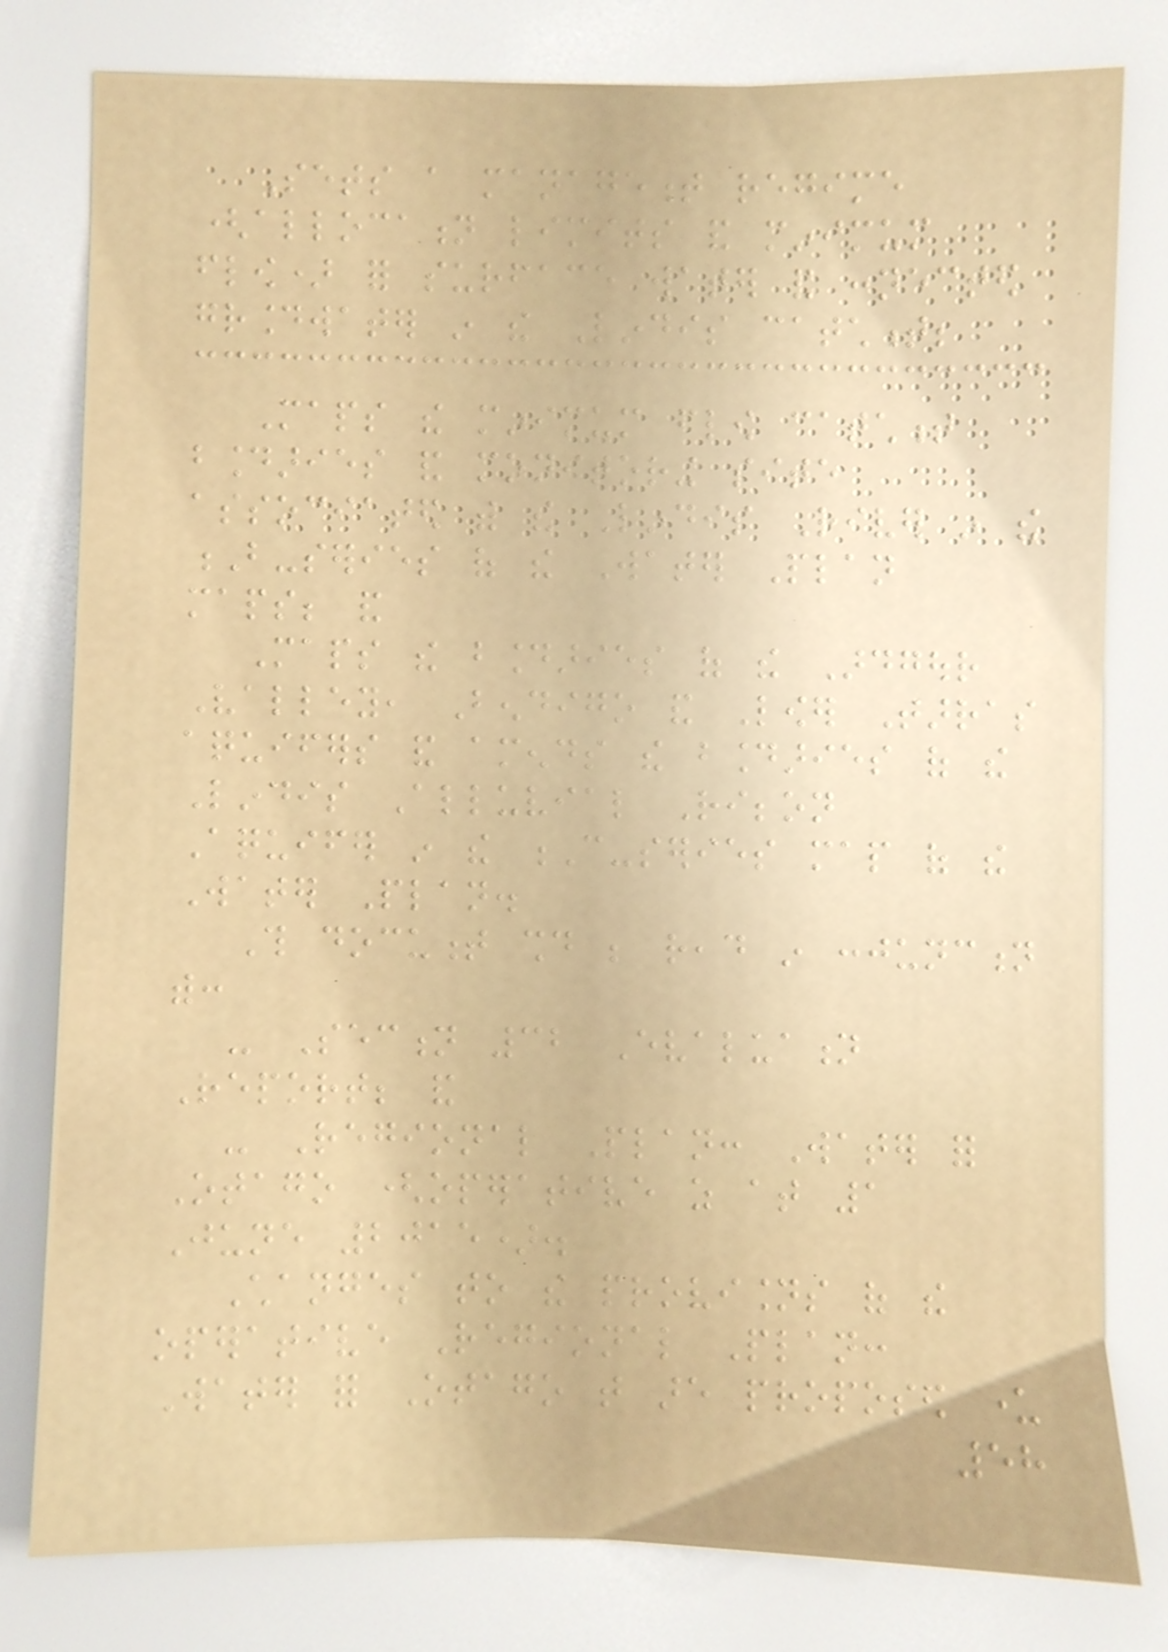Sets a management regime
(allocation limits and minimum
flow) for surface water and connected
groundwater in the Lindis catchment;
Maps the minimum flow catchment
boundaries and monitoring site
associated with the Lindis River in the
B-series of the Water Plan
maps; and
Maps the boundaries of the Ardgour
Valley, Bendigo and Lower Tarras
aquifers and amends the boundaries of the
Lindis Alluvial Ribbon
Aquifer in the C-series map of the
Water Plan.
This document should be read in conjunction
with:
- Section 32 Evaluation
Report; and
- Regional Plan: Water for
Otago (operative as at 1
June 2015).
Changes to the provisions of the
operative Regional Plan:
Water for Otago that are proposed under
58
